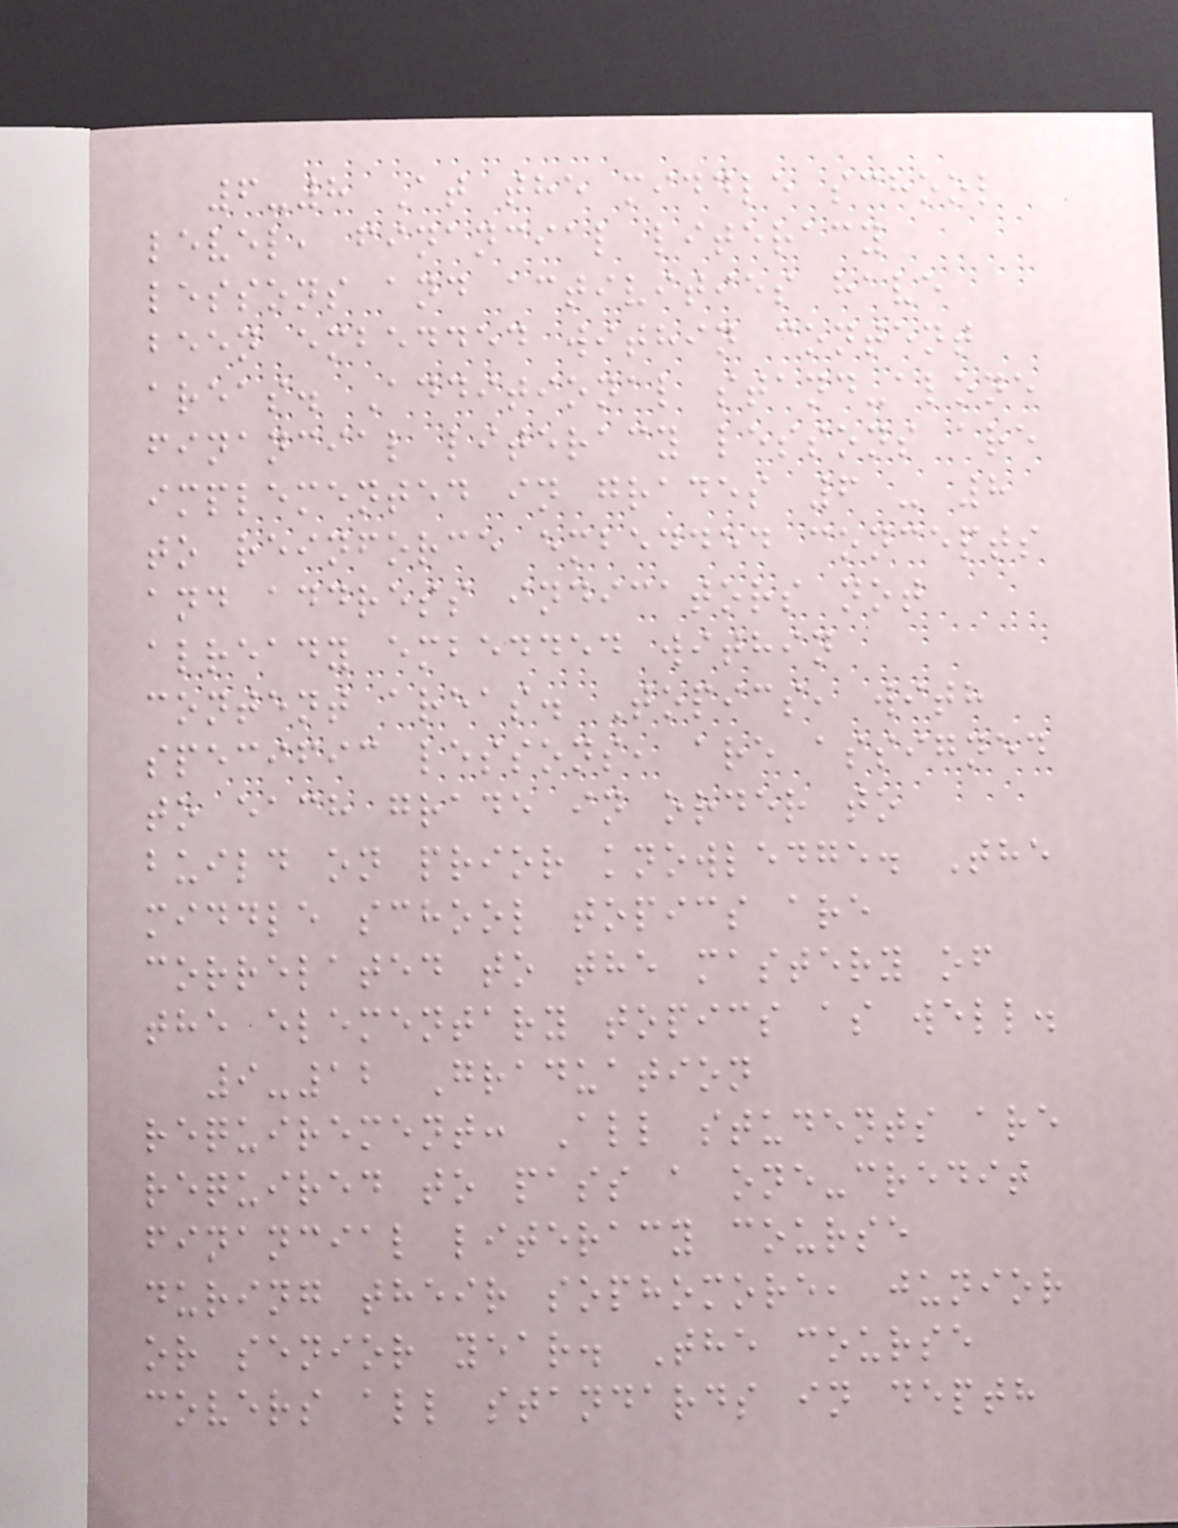6-8 At the middle school
level, financial literacy
lessons and activities have
been embedded within content
areas. Additional stand-alone
financial literacy lessons are
implemented in grades 6 - 8
to reinforce embedded concepts
and address indicators not
already embedded within
content areas. Topics, with
specific lessons, are assigned
to each grade in order to
build on prior knowledge. The
middle school topics are
correlated to the mastery of
the elementary topics as well.
9-12 Graduation
requirement: All students are
required to pass a one-credit
financial literacy course
during their sophomore, junior
or senior year. The course
covers all standards in depth
